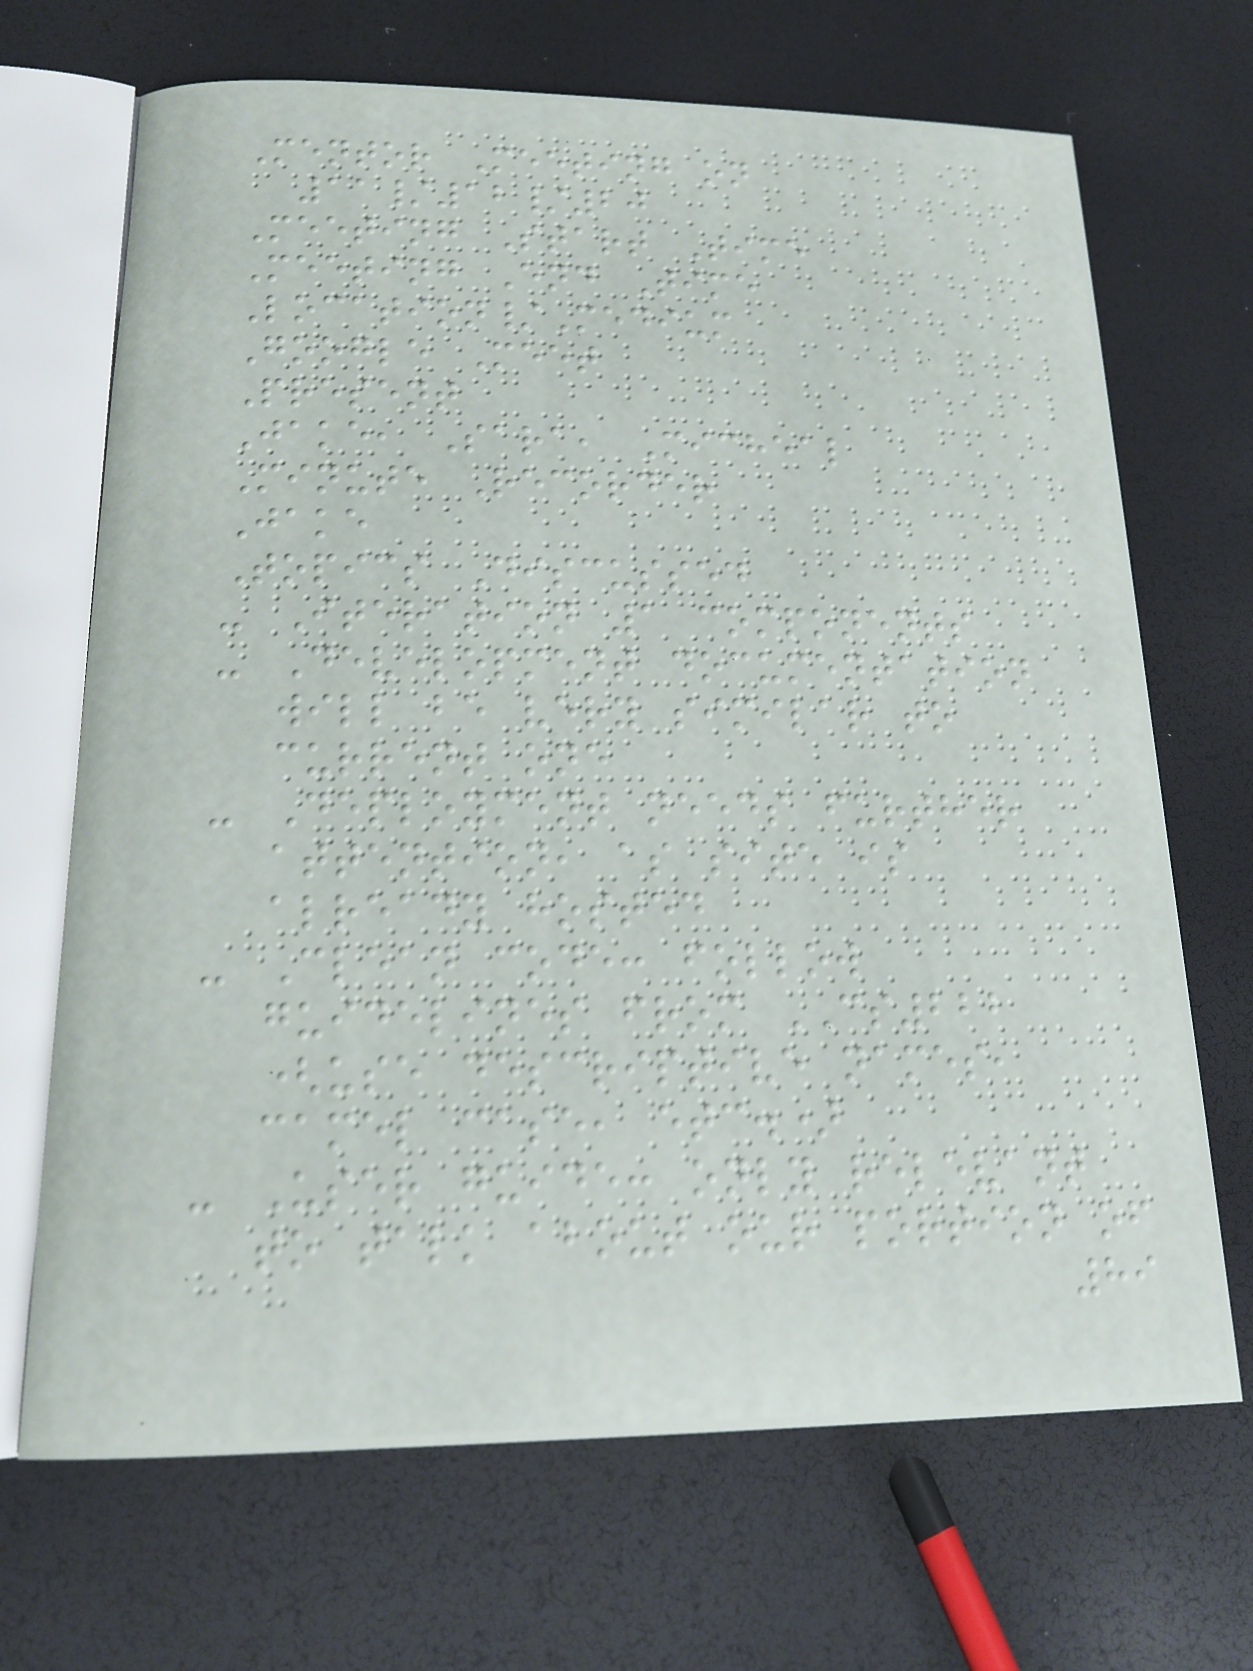Mentor Meeting on
11/12/20
Meeting Start Time
Meeting End Time
Location/Medium
Google Meet
Present
Jake, Sara, Micheal
Minute Recorder
Jake
Topics Discussed
- Iteration 1 components
- Development documentation
will be very similar to
current one
- Deployment needs further
attention, as site is
already hosted
- Clean code: follow
guidelines from CS222
(use descriptive names,
camel case, etc.)
- User guide: only relevant
to talk about our portion of
89
